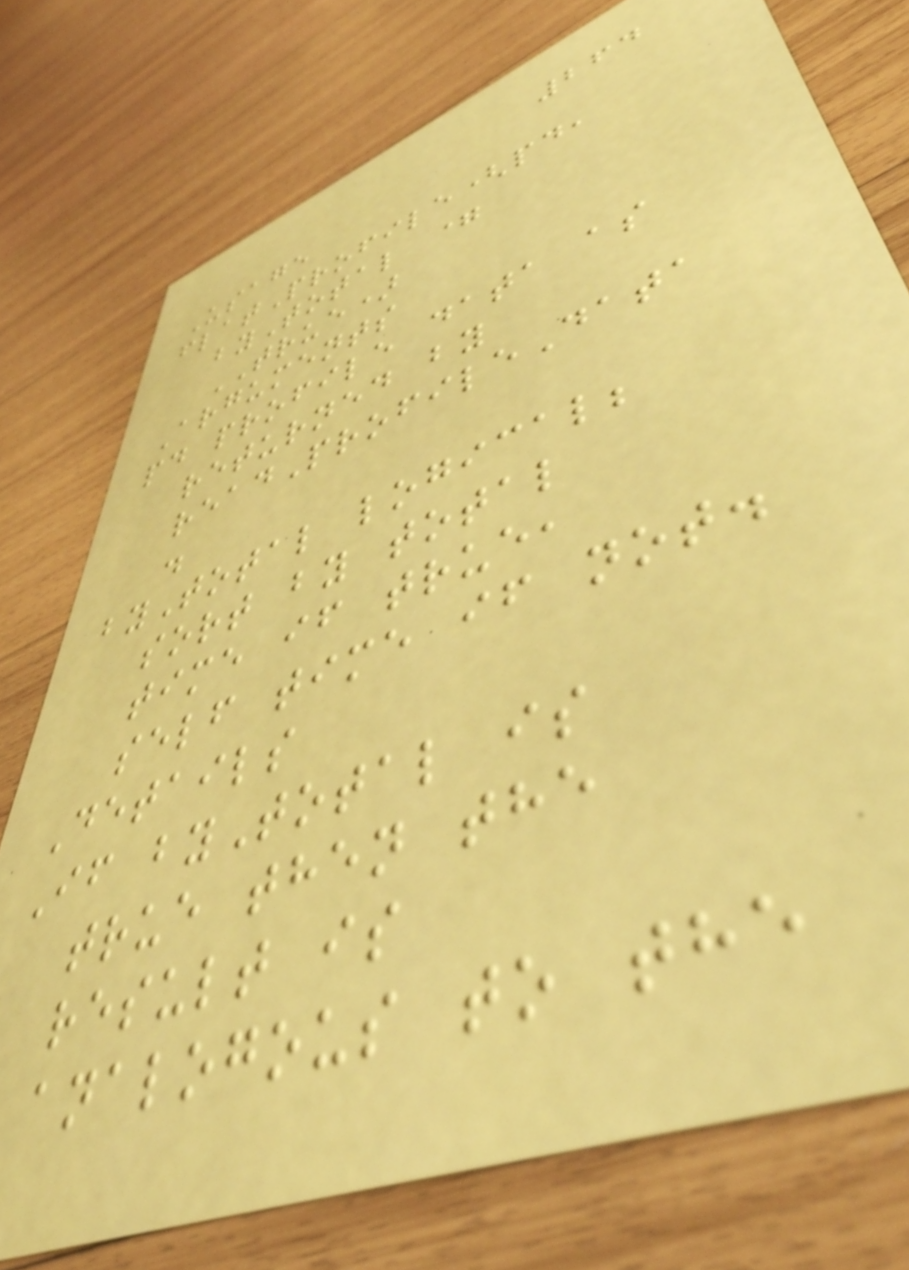264
Usage
flatProfile(pd,
byTotal =
TRUE)
Arguments
pd profile data as
returned by
readProfileData
.
byTotal logical;
sort by total
time if true,
self time if not.
Details
If byTotal is
true then the
result is
analogous to the
